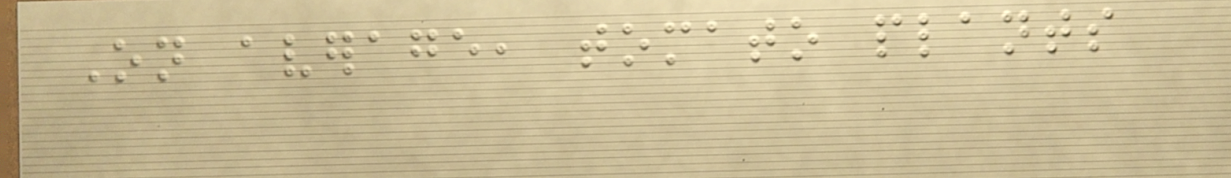On average, tomato plants
